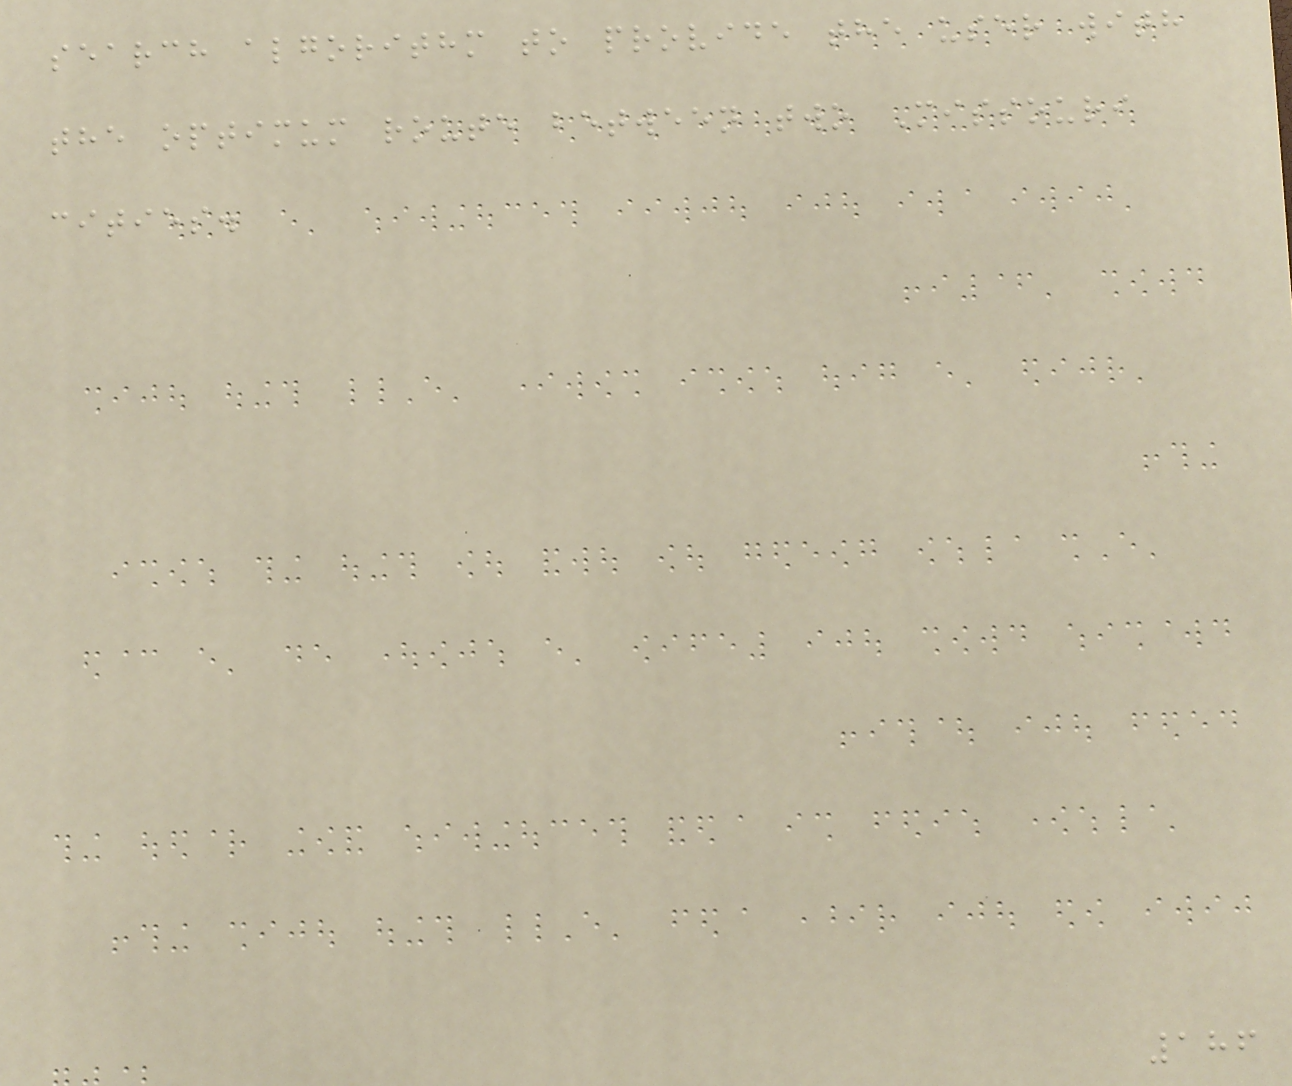search algorithm to provide the user with
the optimum route between two Missouri
cities.
186
